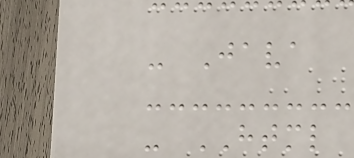- Java
- HTML
